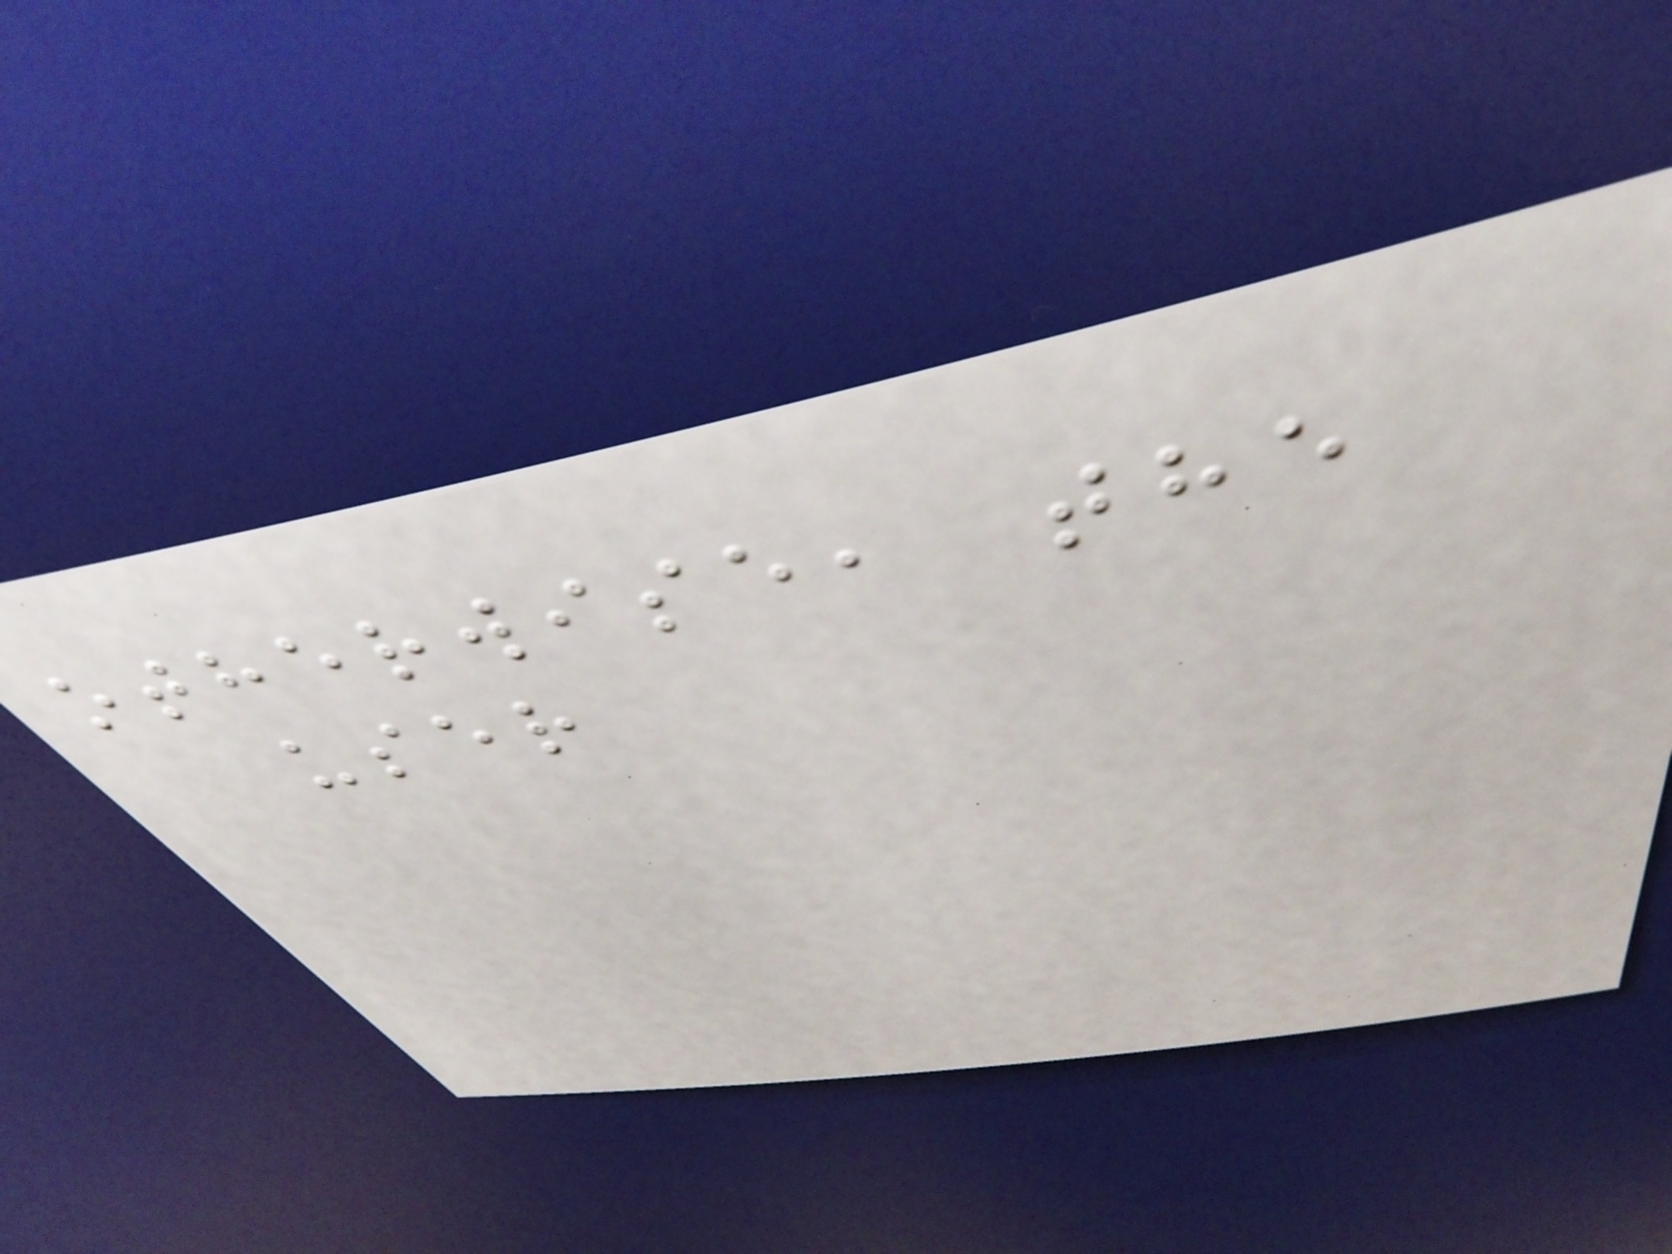otherwise, the
user
